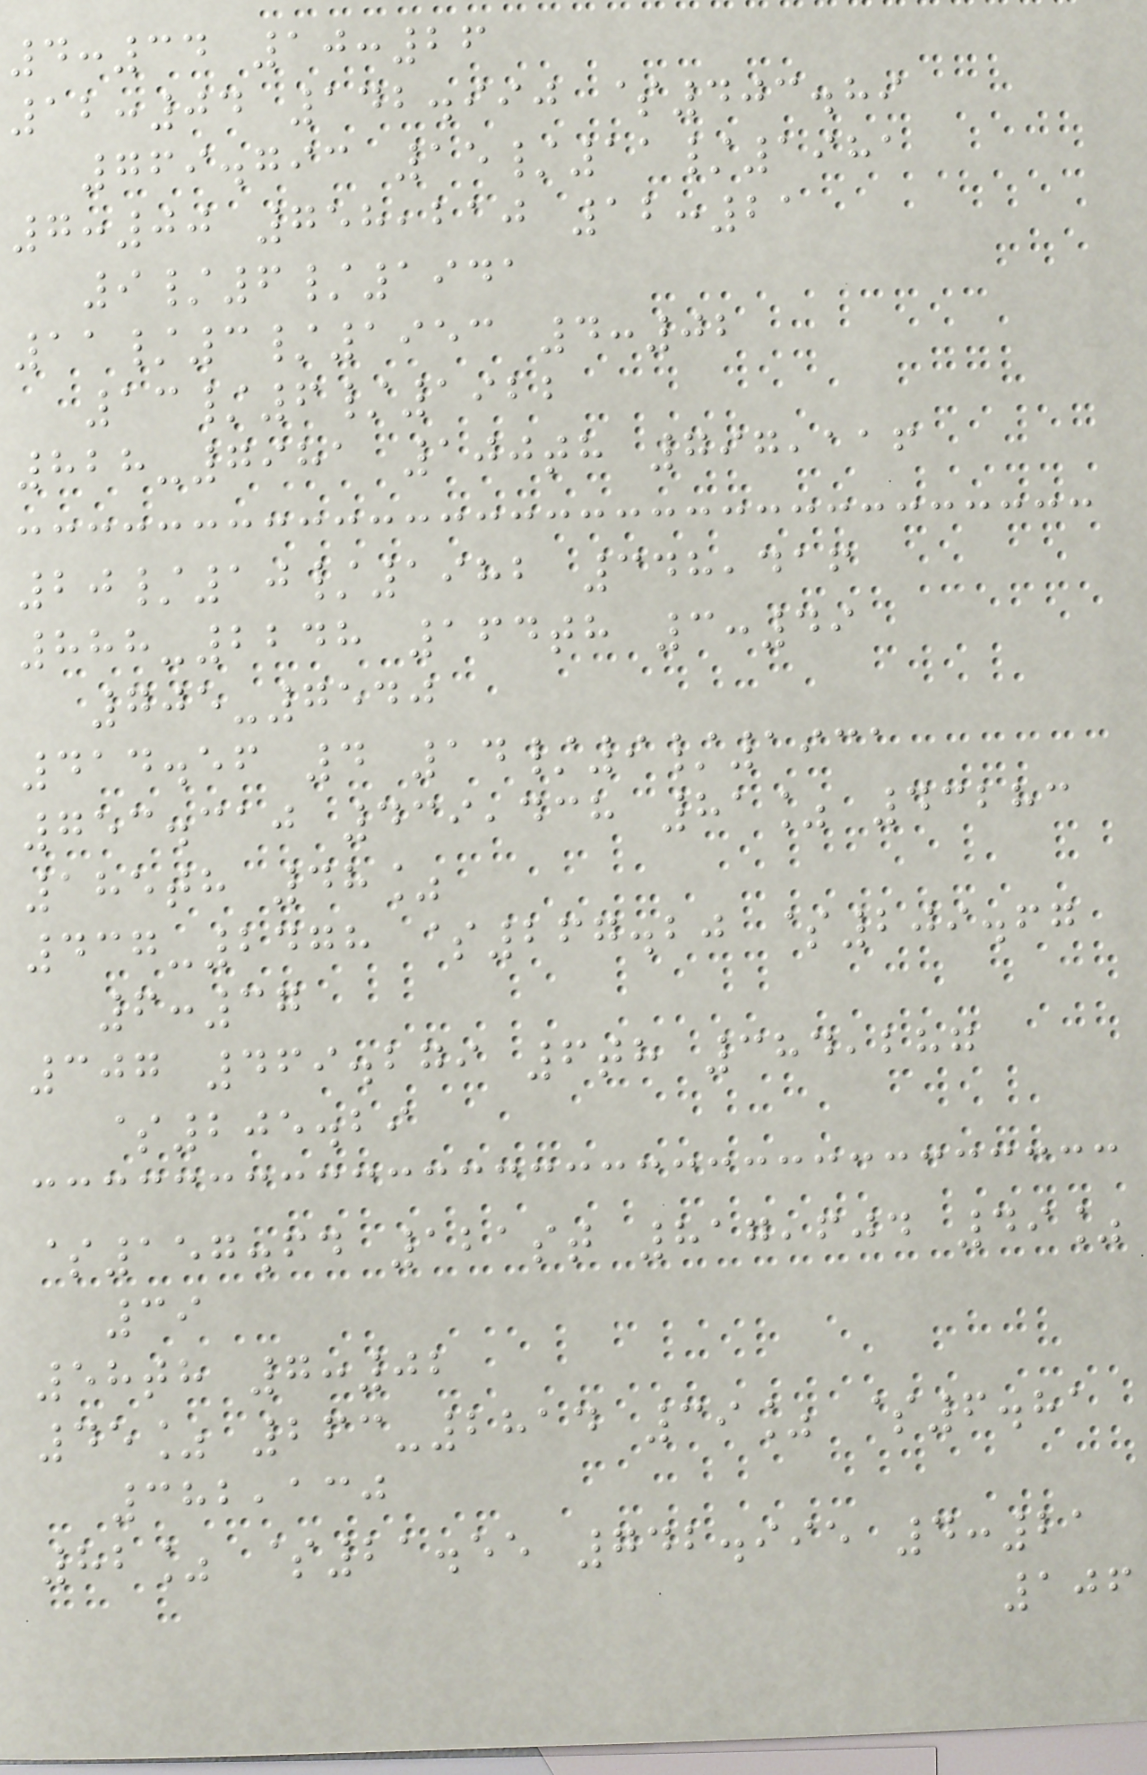4:34 10:26
12:04 142.990 $403.89
769.793 15/11/1981
7:00 758,210 12:21
9/6/1941
11/3/1953 4:02
13/6/1922
828-7981 100th 797,116
20/10/1982 348,416
888-2248 164th 3:49
705-7540
414.56 4 14/9/1931
753.310 439,438 81% 43283
185th 48%
437-2478 $267.20 $209.67
6:37
307 469.279 6th 384,287
$205.29
$157.64 121st 817,604 49%
39
58th 7:02
45% 263-2814 39% $6.81
382,130
82% $21.55 742.995 4:21
106
